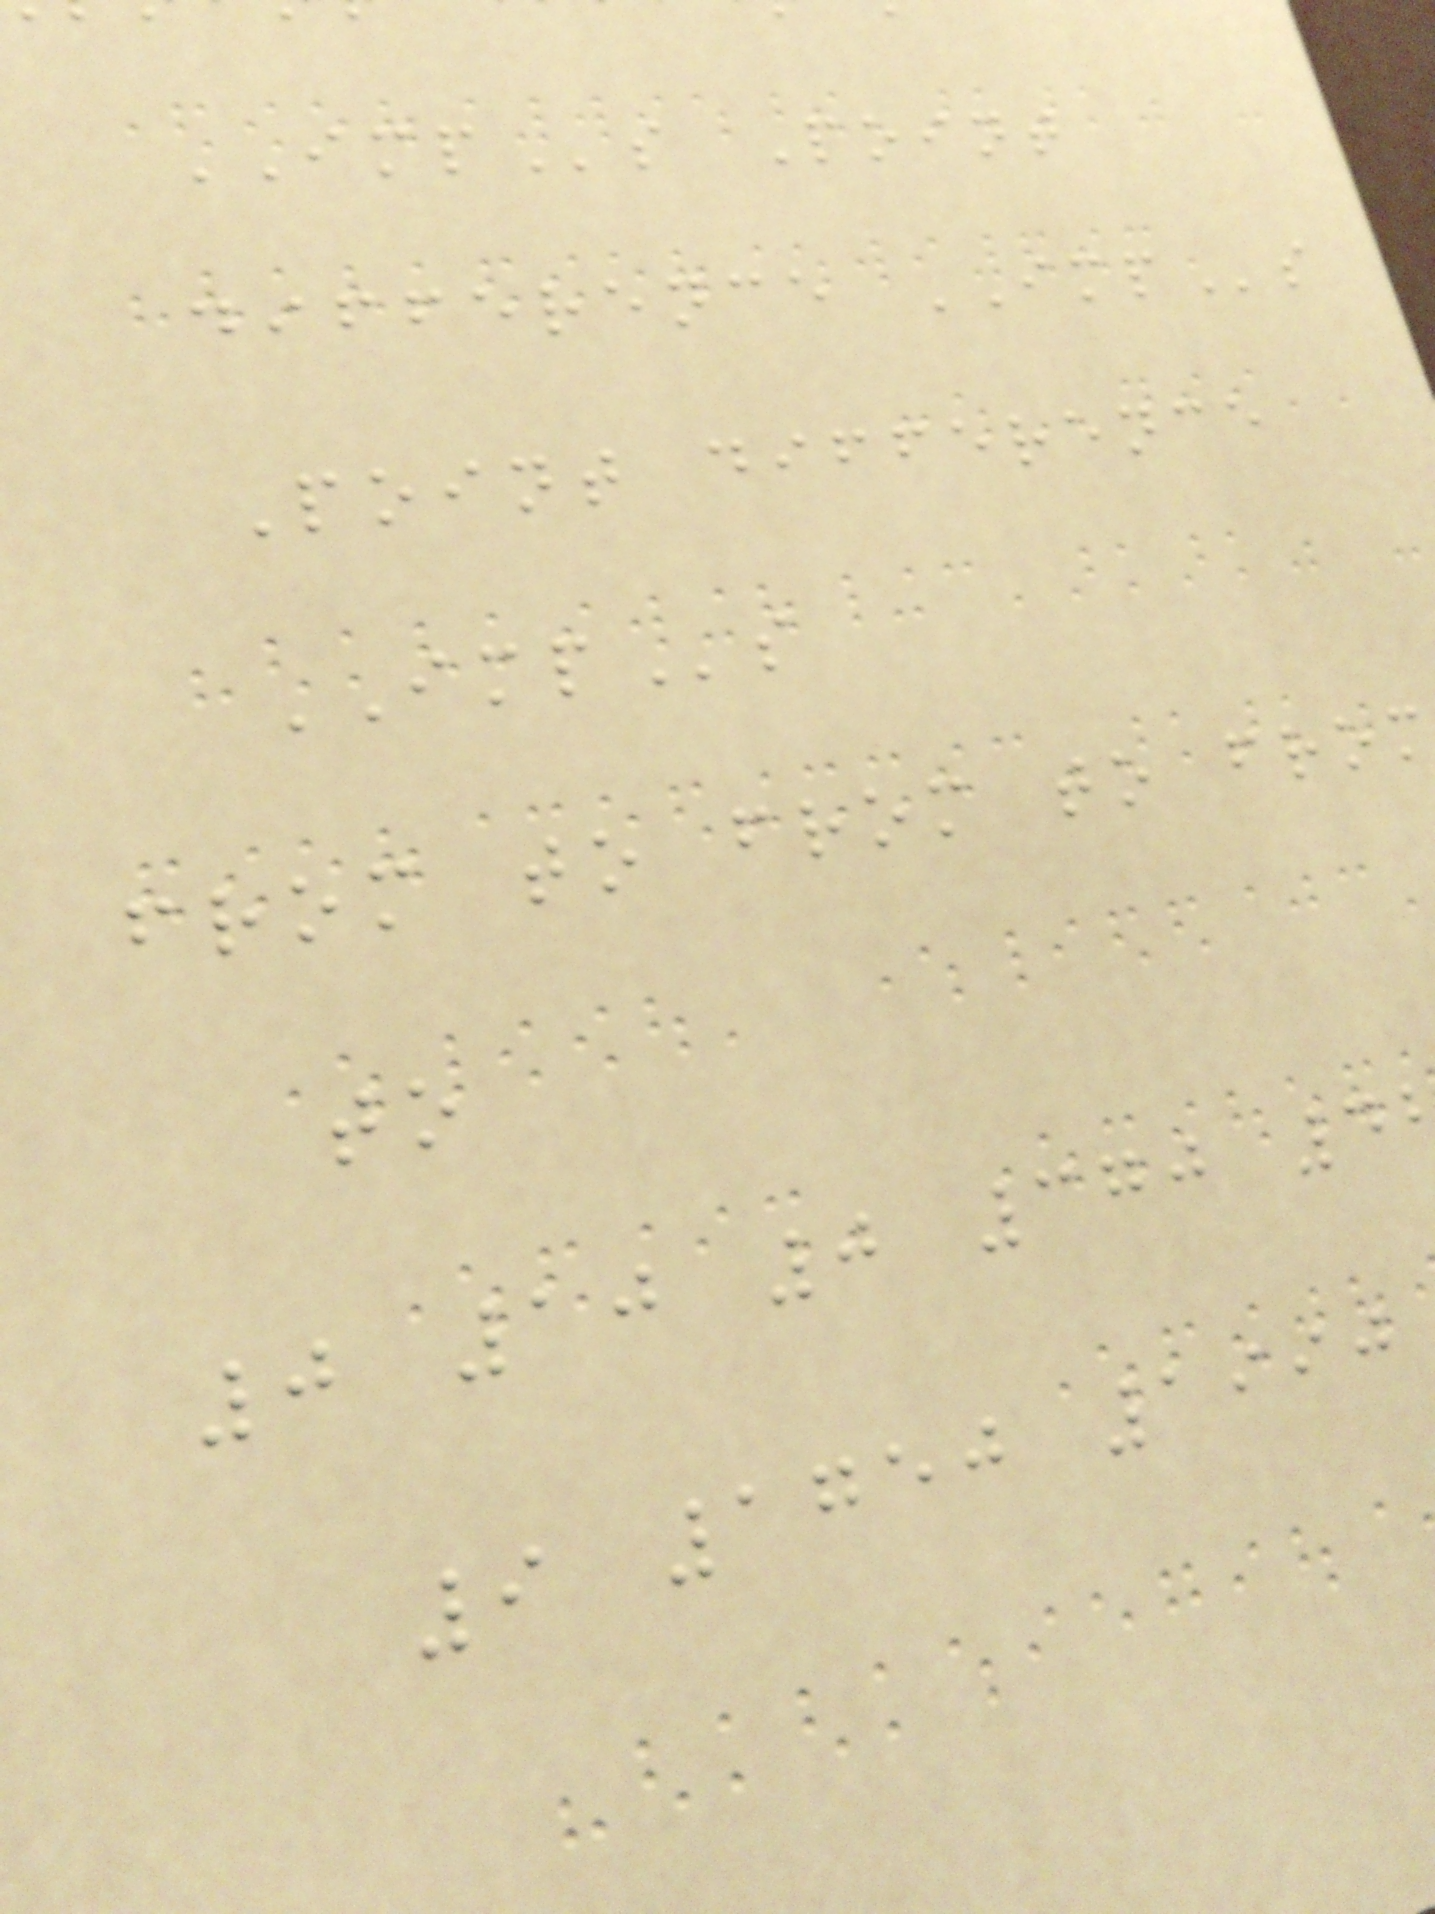IMPs Point
difference IMPs
Point difference
IMPs
from to from to from
to
0 10 0 370 4
9 1750 1990
